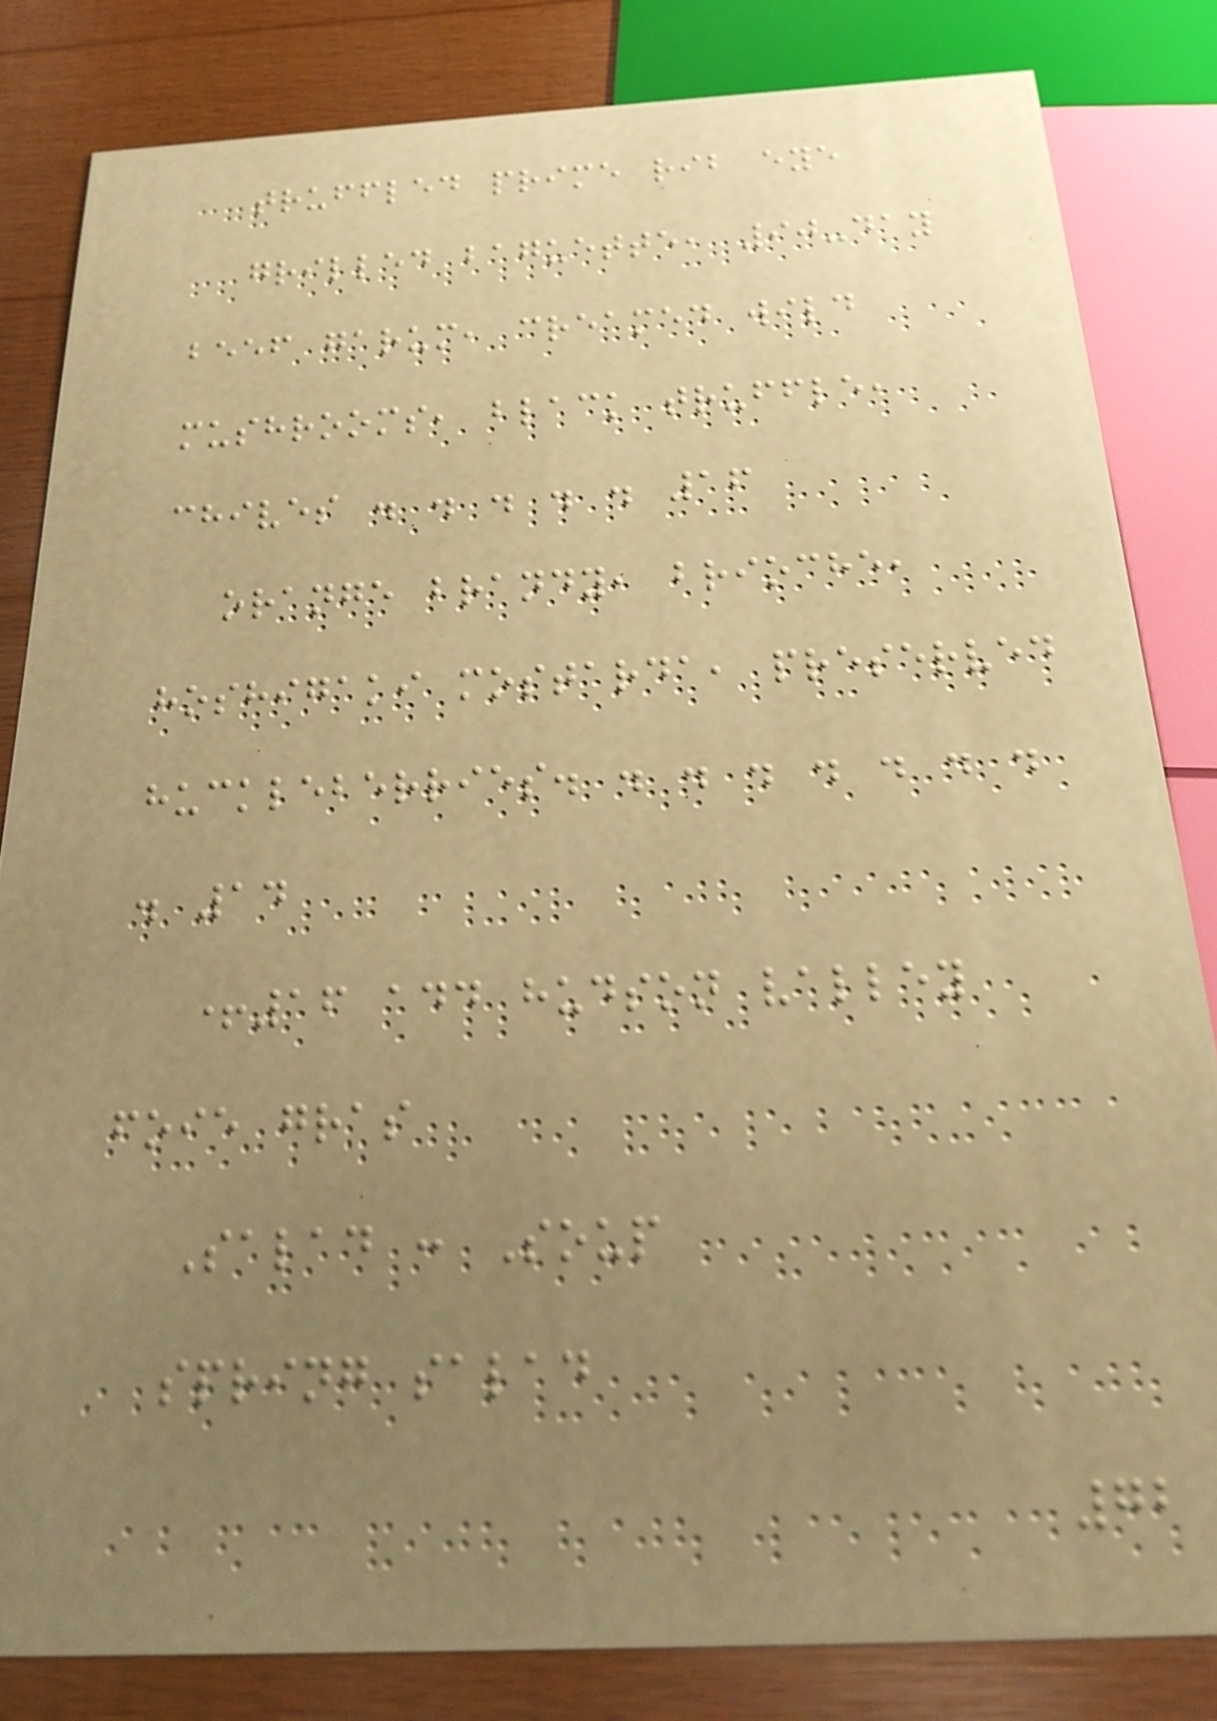truffled prime rib eye
grilled baguette, 90-day
beef garum, creamed wild
mushrooms, black truffle,
chives . . . . . 16
orange brandy, brioche,
hoshigaki mostarda, preserved
huckleberries. . . . . . . .
. 14
+16 add hudson valley
foie gras
Salad : Soup
spring salad
72
